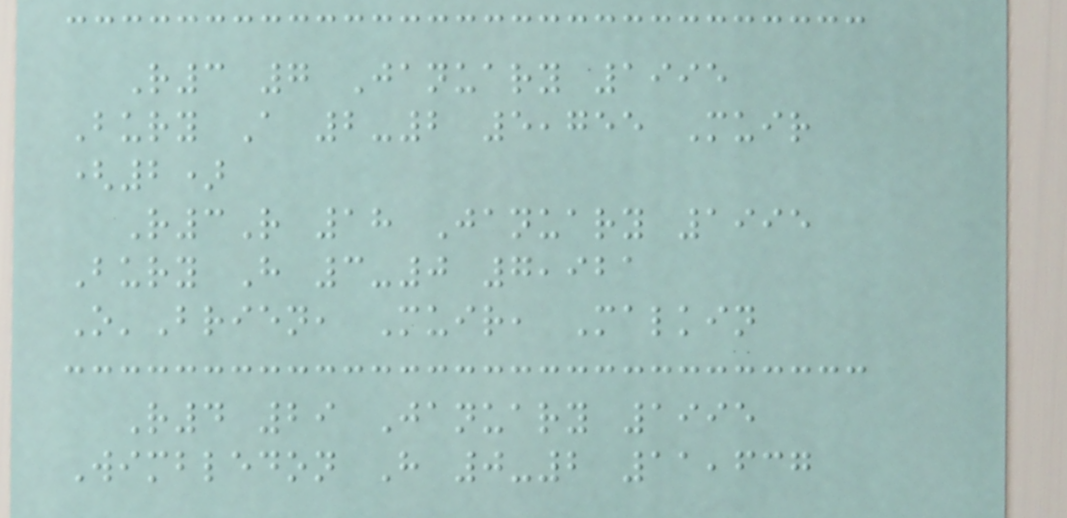R3 7 January 1995
Bury A 2-2 5,755 Muir
(2)
R3R 18 January 1995
Bury H 3-0 7,921
O'Brien, Muir, Malkin
R4 29 January 1995
Wimbledon H 0-2 11,637
